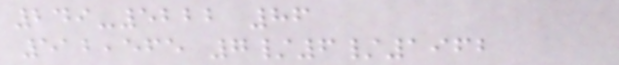249-5222 86
512,565 7/6/1962
